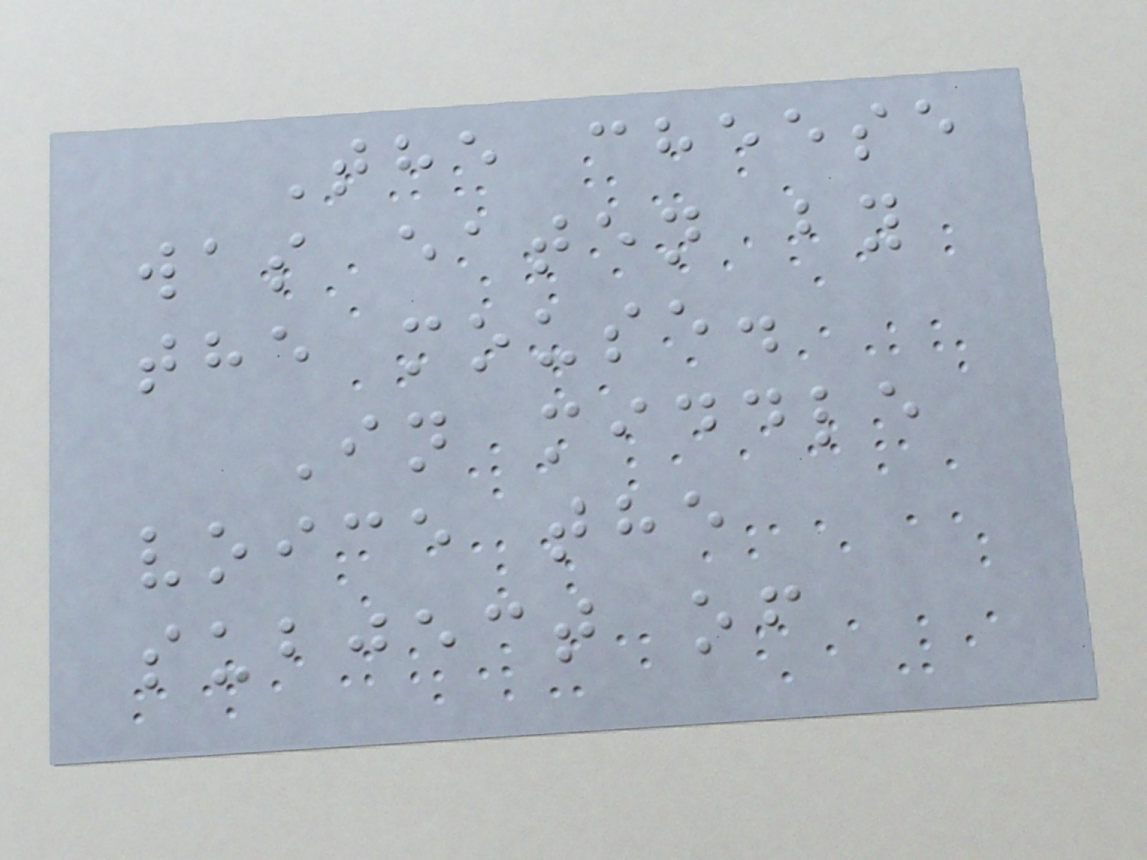The cheese
was eaten by
the mouse.
In middle
voice the
subject of
